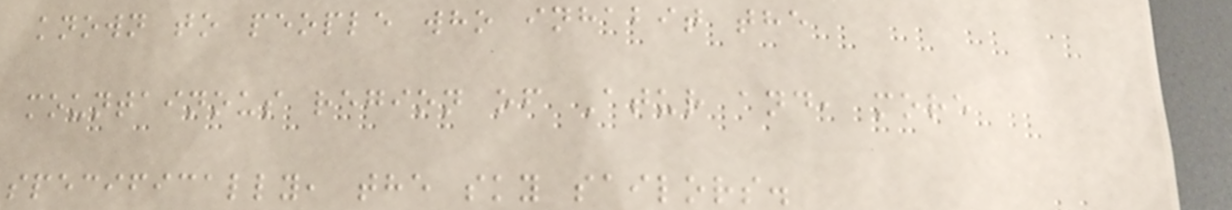known to people who inhabit the
mountainous region of Atur and, more
specifically, the sky sailors.
